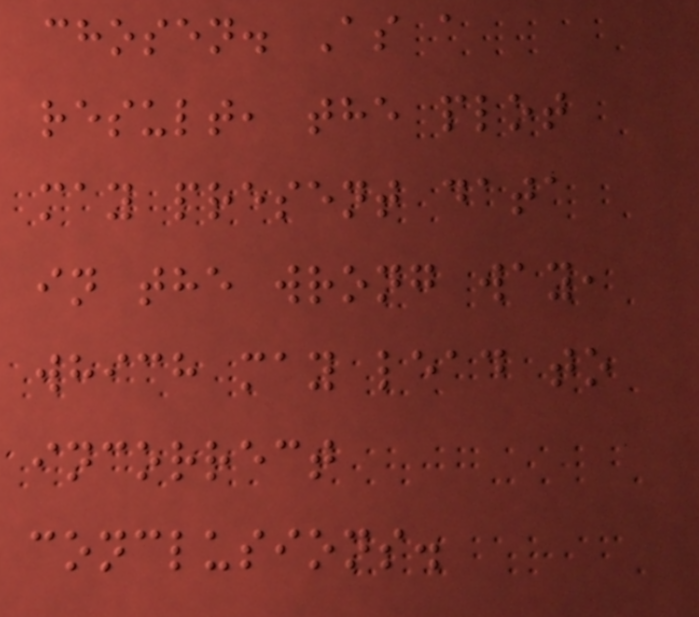chosen. As a
result, the plot
may present data
in the wrong way,
which may lead to
incorrect
conclusions.
